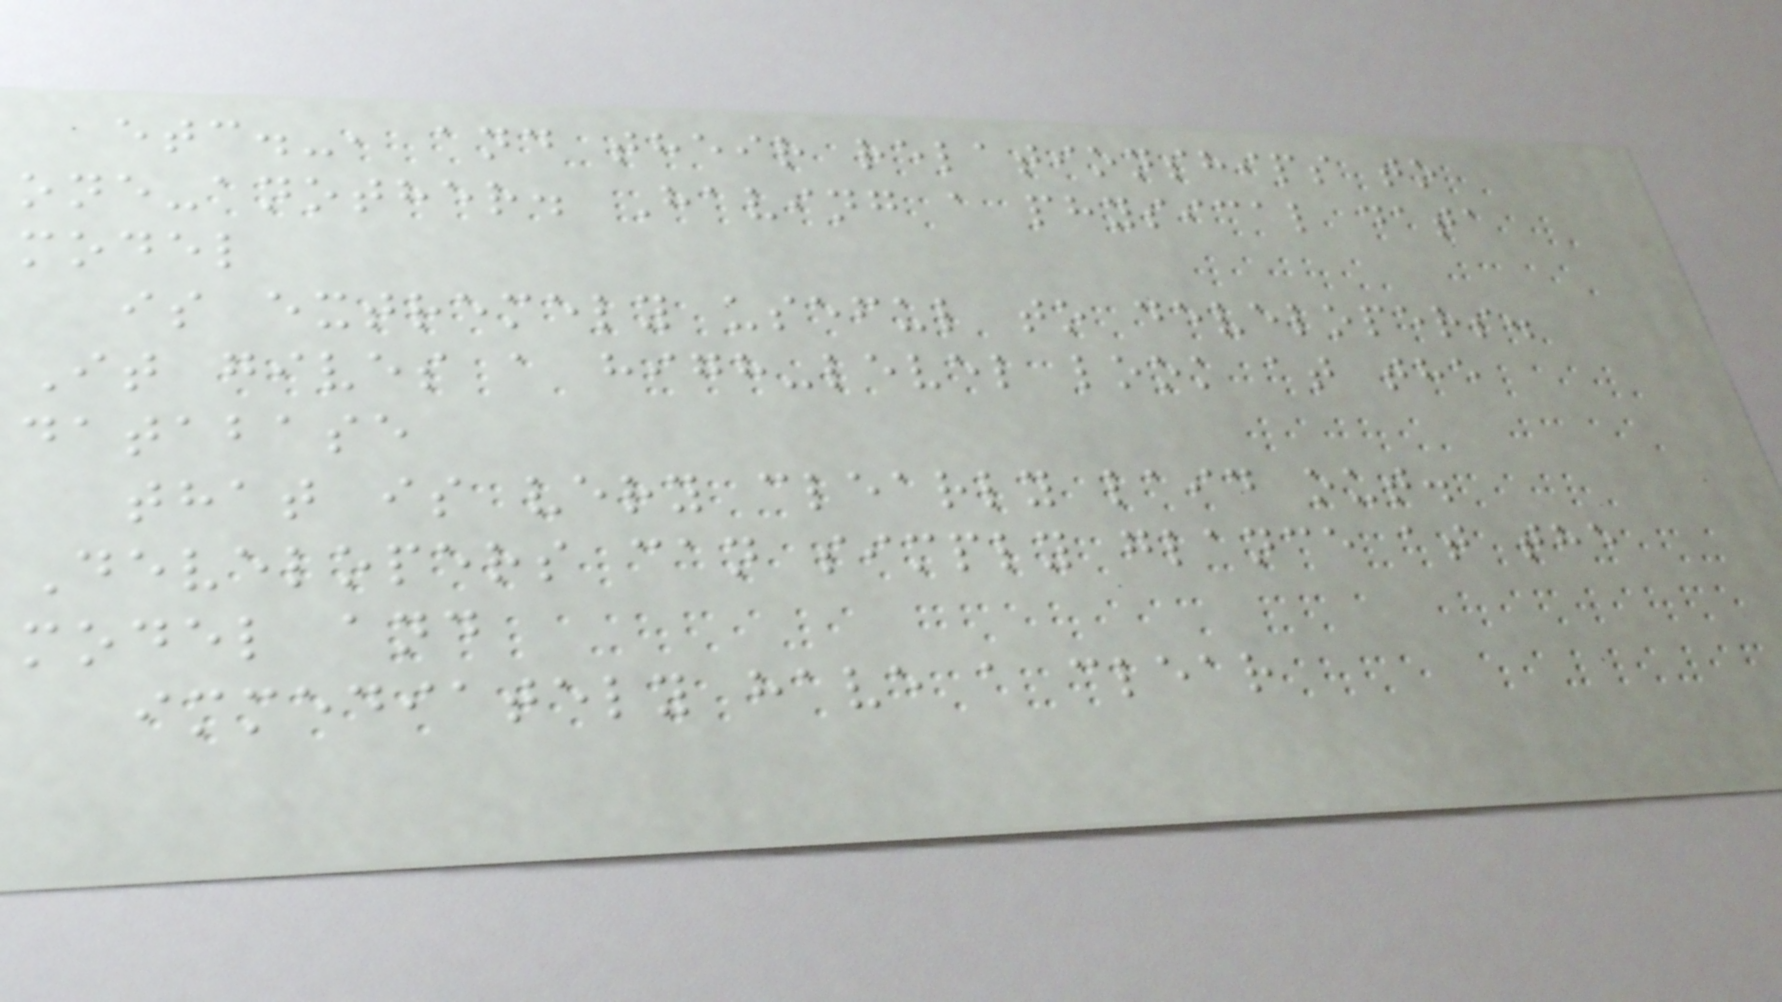etc.-, and their relationships to
one-another. Having a physical data
model
is extremely useful to developers.
It gives a high-level look at the
database
that is very clearly laid out.
Developers can simply glance at the
model and
immediately have a clear
